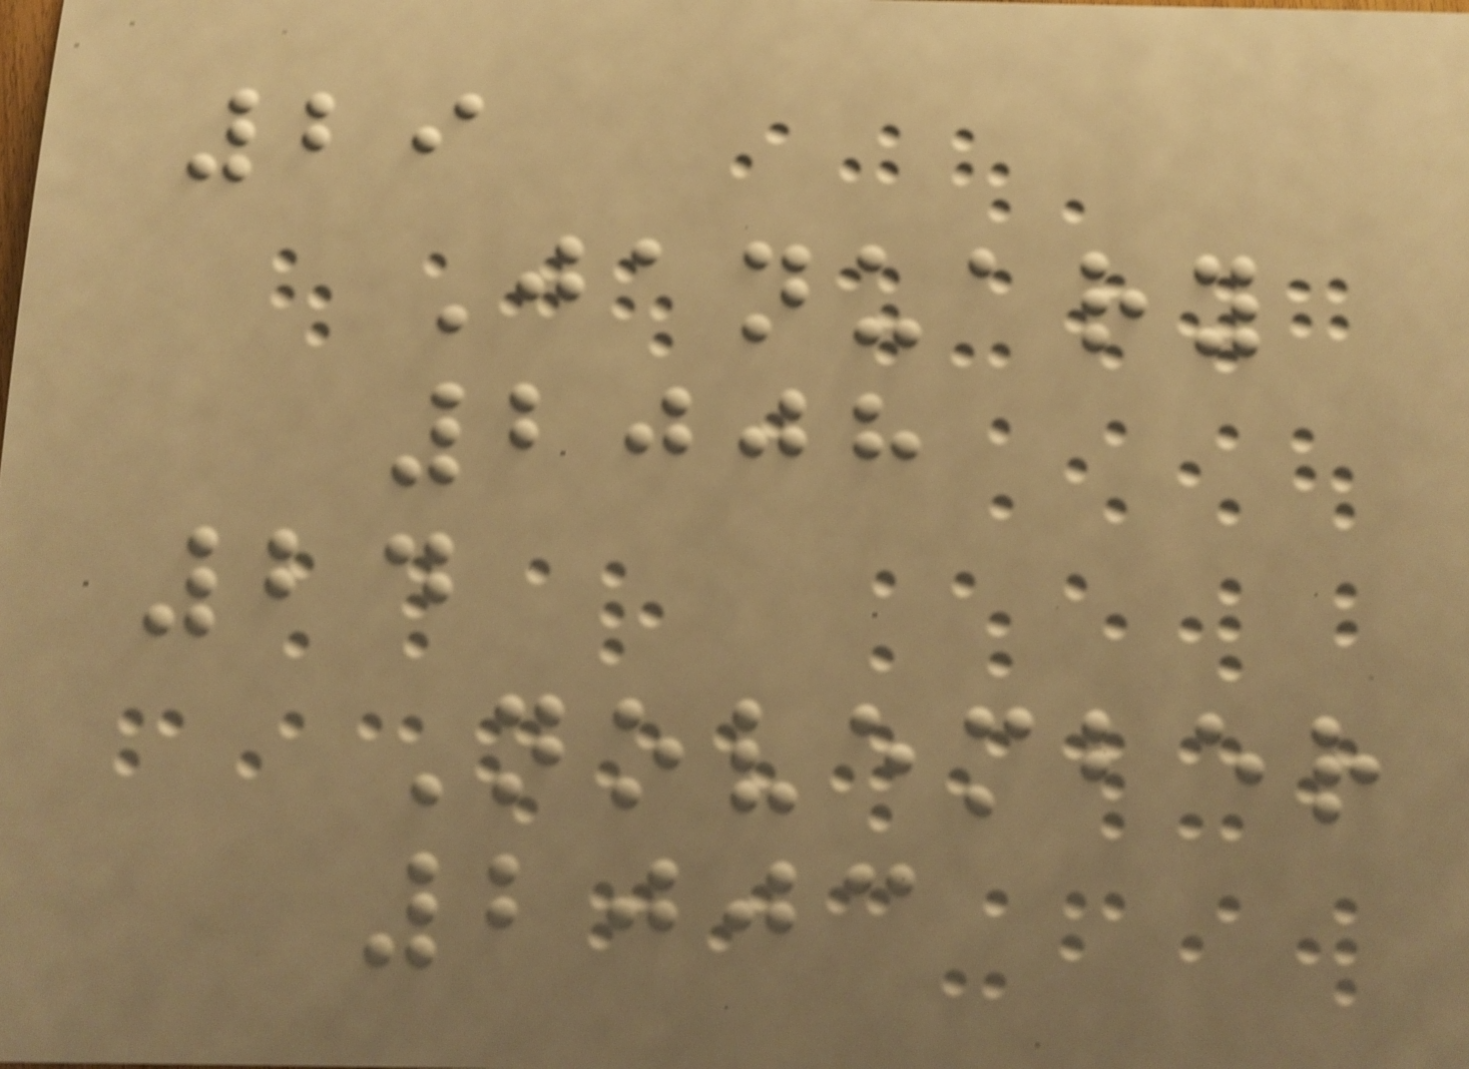29
January
2008
24
November
2003
